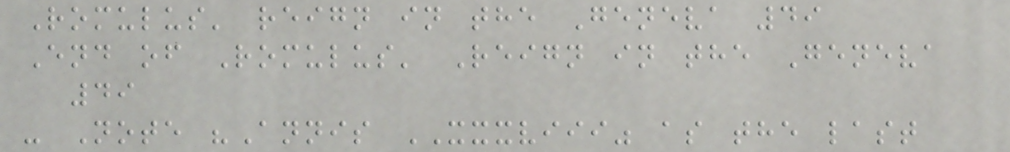Romulus' reign in the Geneva 49
End of Romulus' Reign in the Geneva
49
- Note "Annis XXXVIII" as the last
